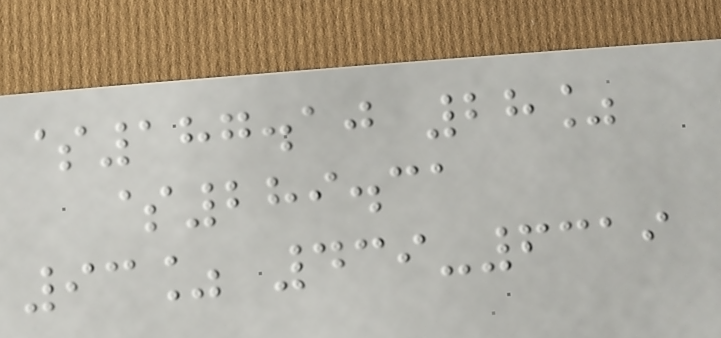$187.10 28%
$289.31
93% 439-6319
